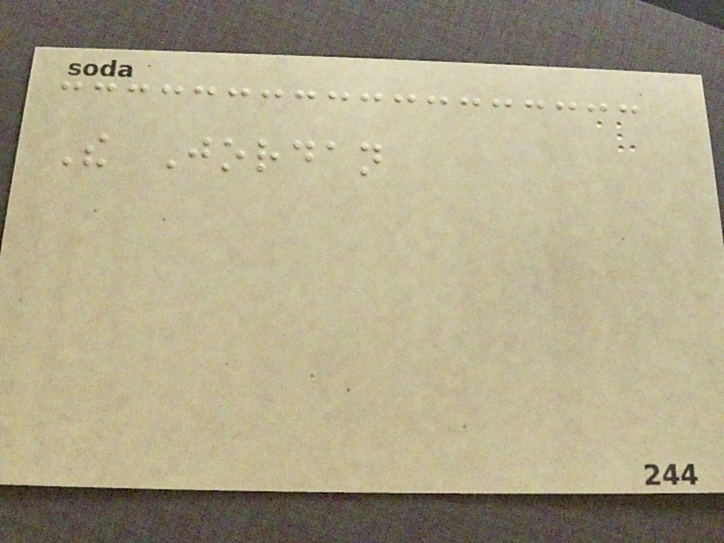The Jordan
